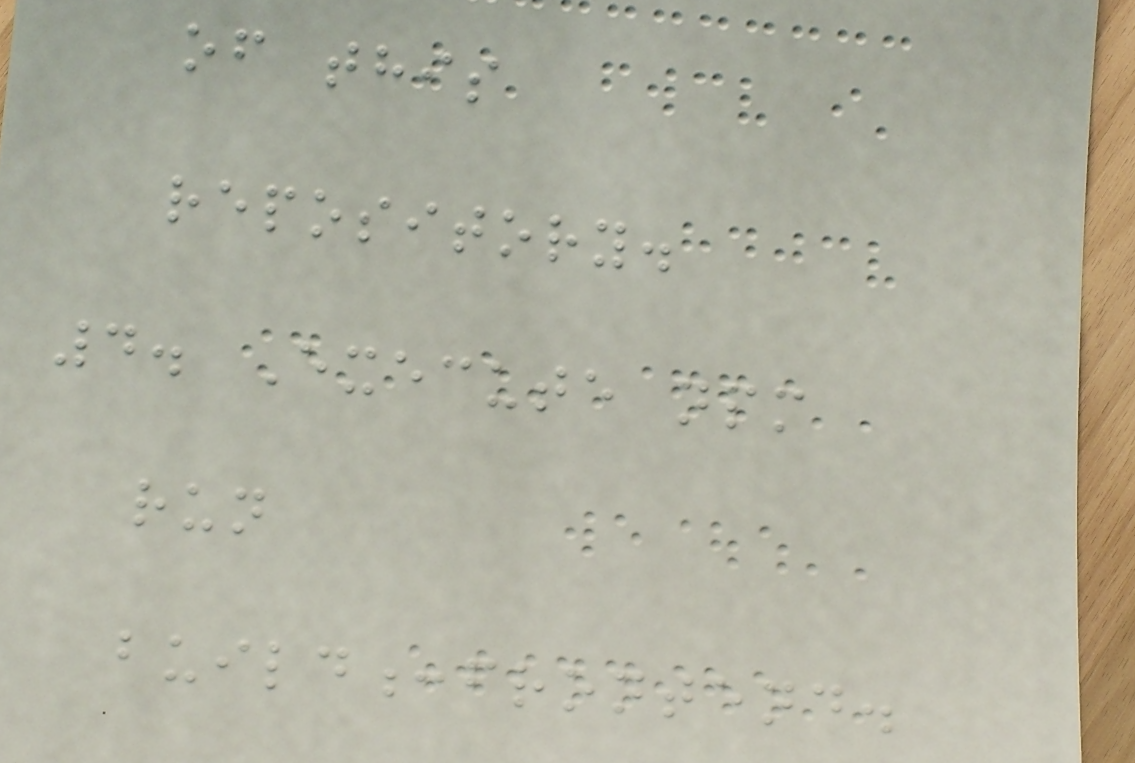of this
repository.
4. Execute npm
run
build:frontend.
